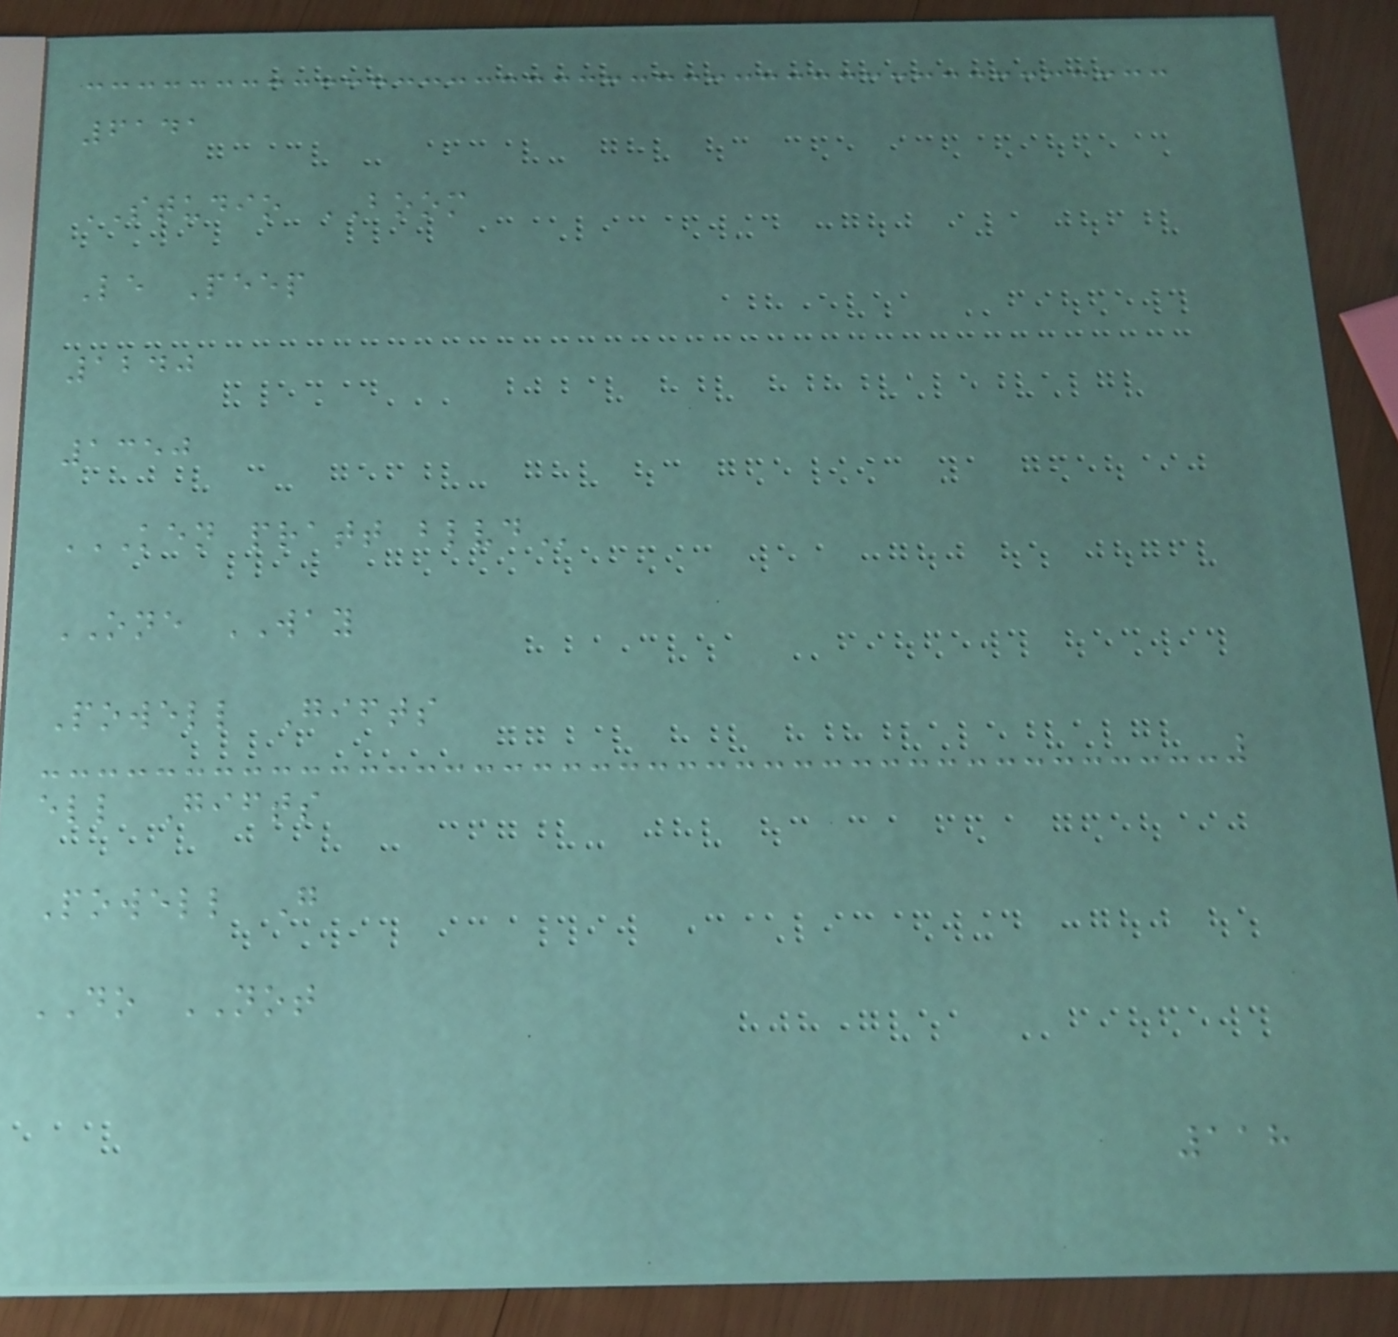6141
STUDIO BOOM
Le Peep
1240
1350
KEN PRATT BLVD
ONE WAY
Powell Gifts
ell Gifts
Powell G
DO NOT
118
